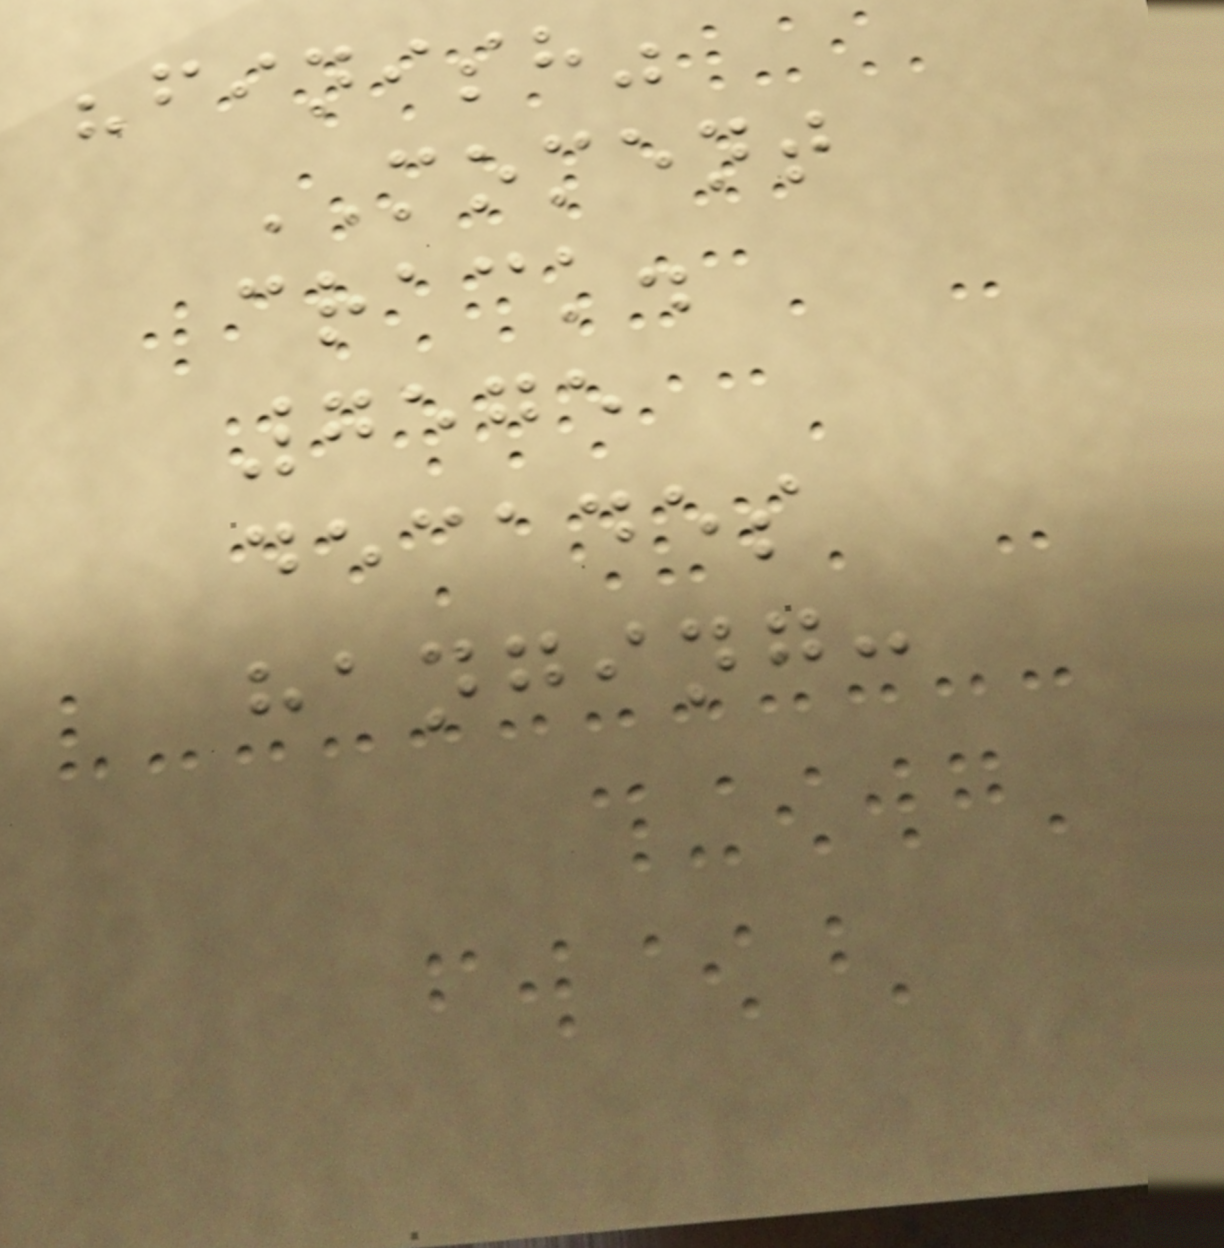"finish"
MOMENT
crack.
7575
decades
hanging:
